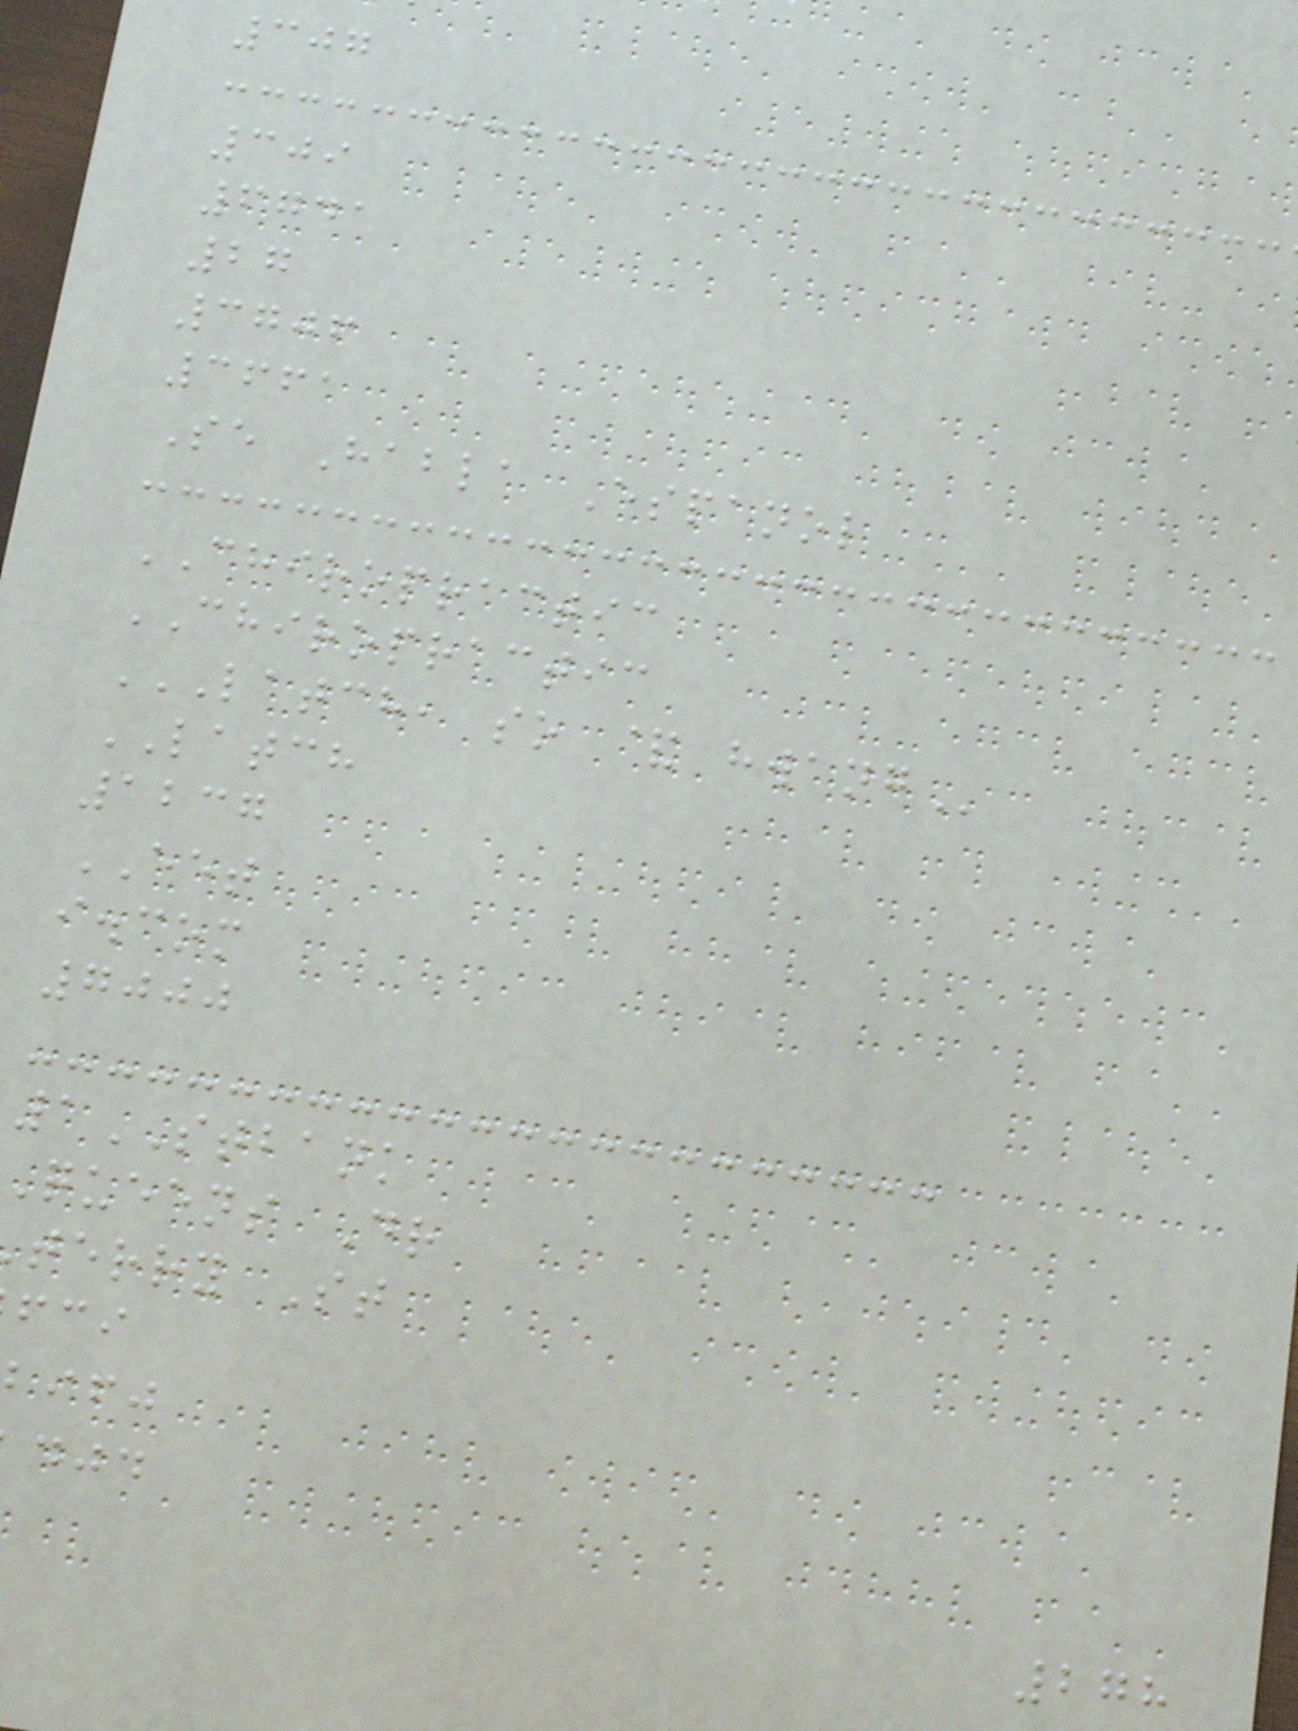307
309
6741
27
3706
3661
Se Habla Espanol
CHIROPRACTIC
CHIROPRACTIC
LATCH, SO & HWANG
LATCH
1237
EET
i.com
7000
1STBANK
queens Dr
terry St
278
